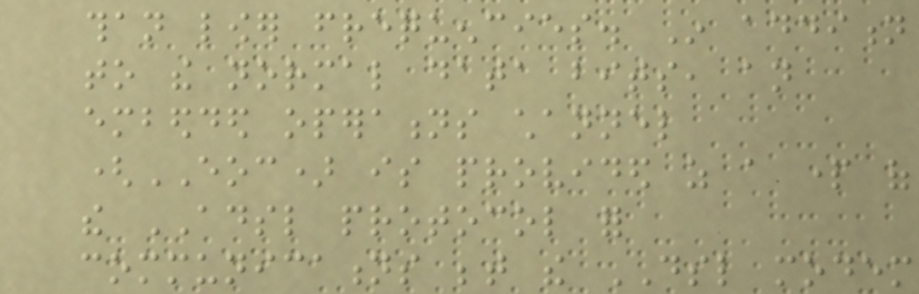than lower frequencies. In addition
to the normal data bits, an
embedded operations channel
(EOC) is provided as a part of
the ADSL protocol for
communications between the DSL modem
